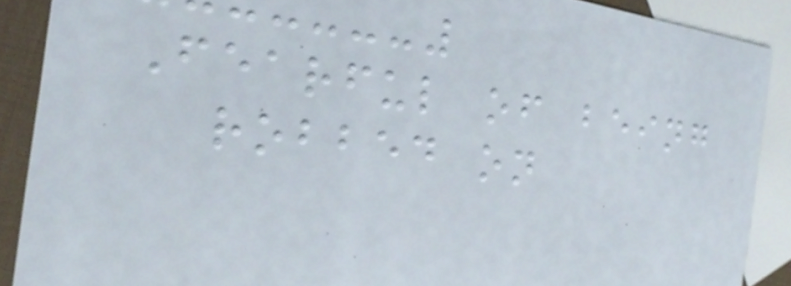Fearful of being
robbed on
